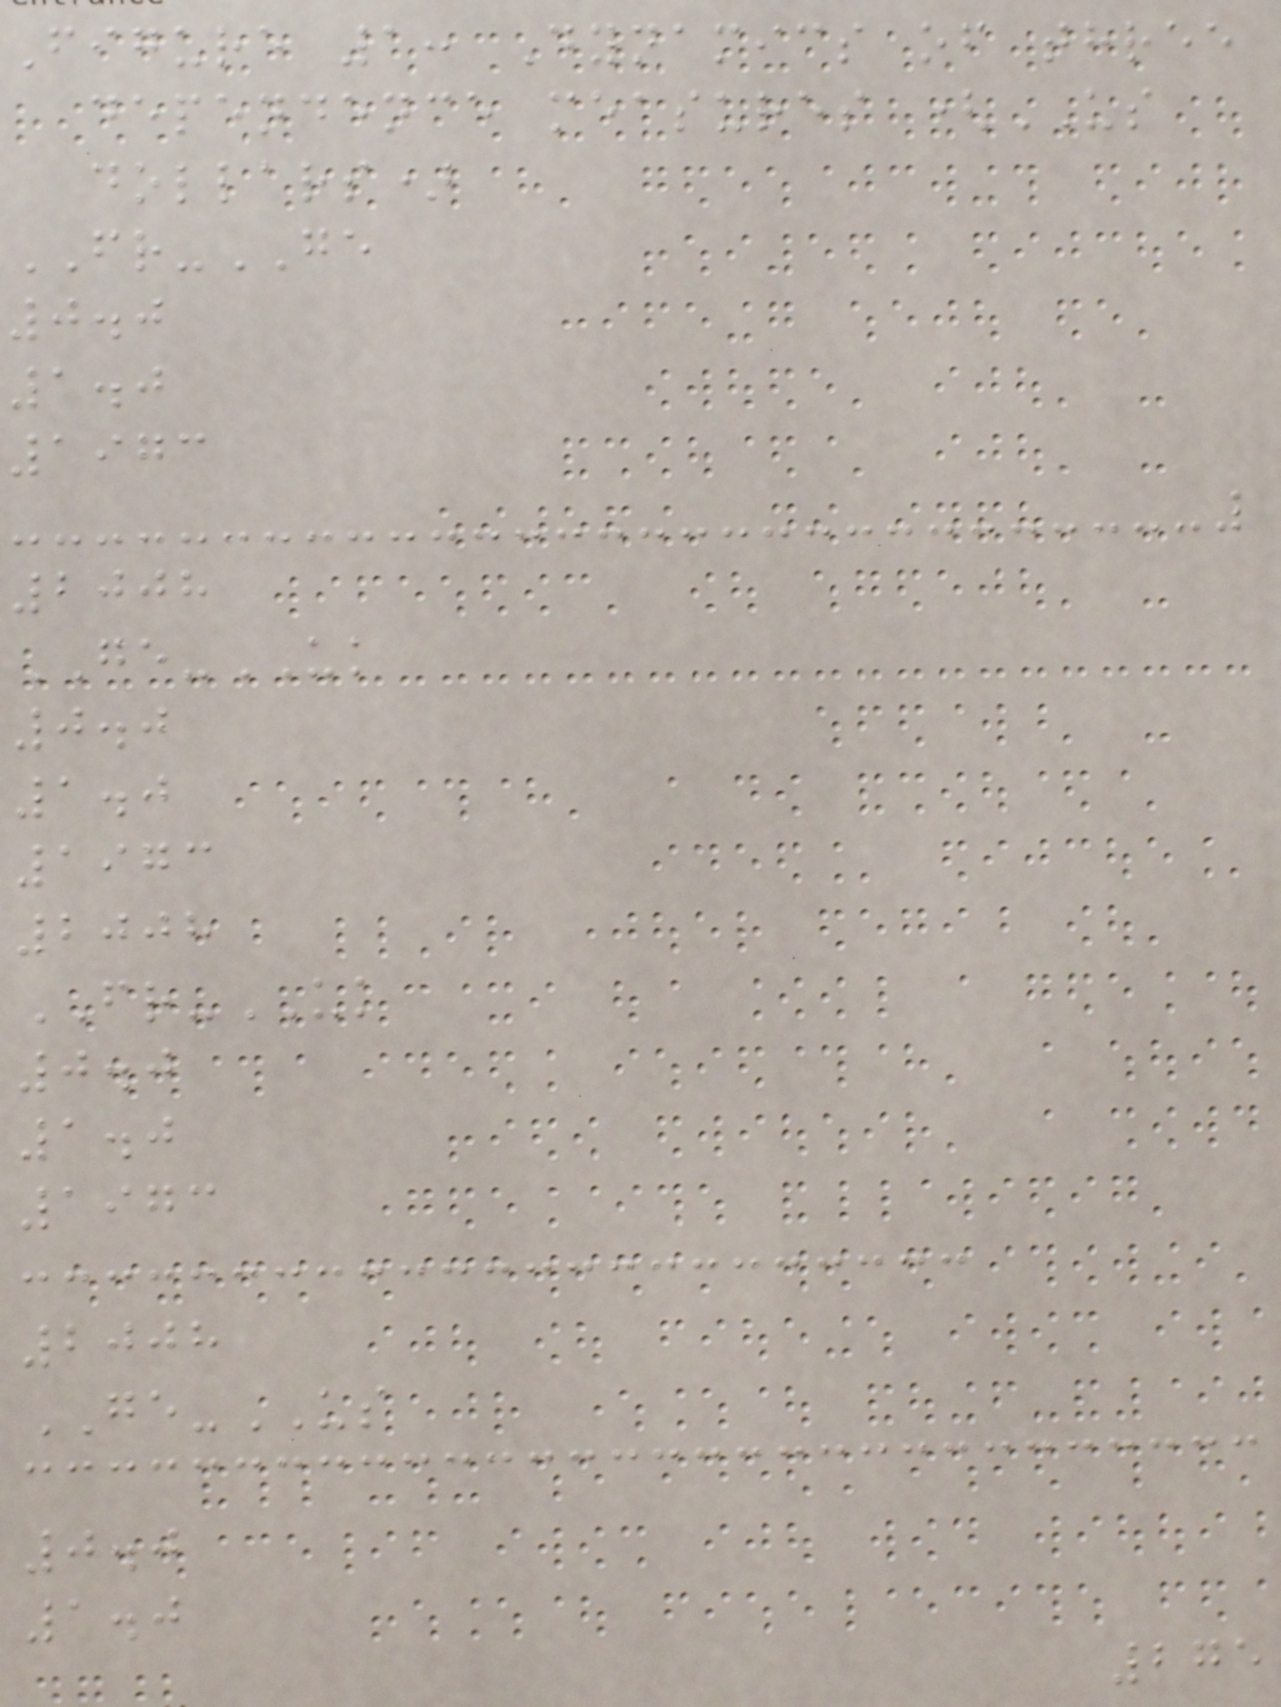Figure 1: Dynamics of three
dependence measures (US
dollars)
FR-GE
0.0
1.0
1973
2008
GE-UK
0.0
1.0
1973
2008
FR-UK
0.0
1.0
1973
2008
GE-US
0.0
1.0
275
